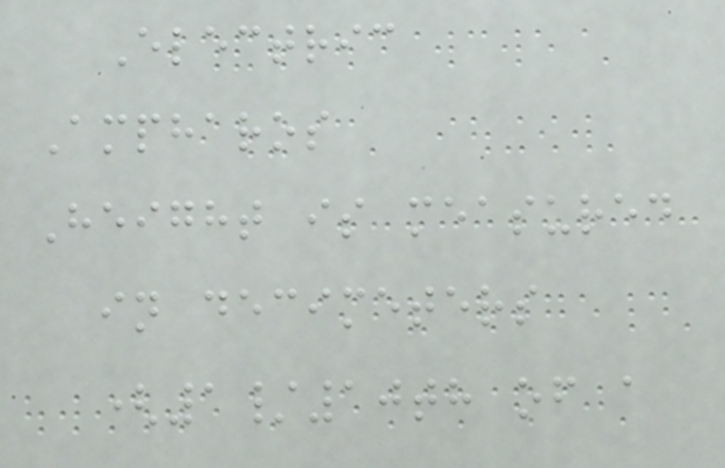Electric
Ampharos
Height is measured
in decimeters
(1/10th of a
